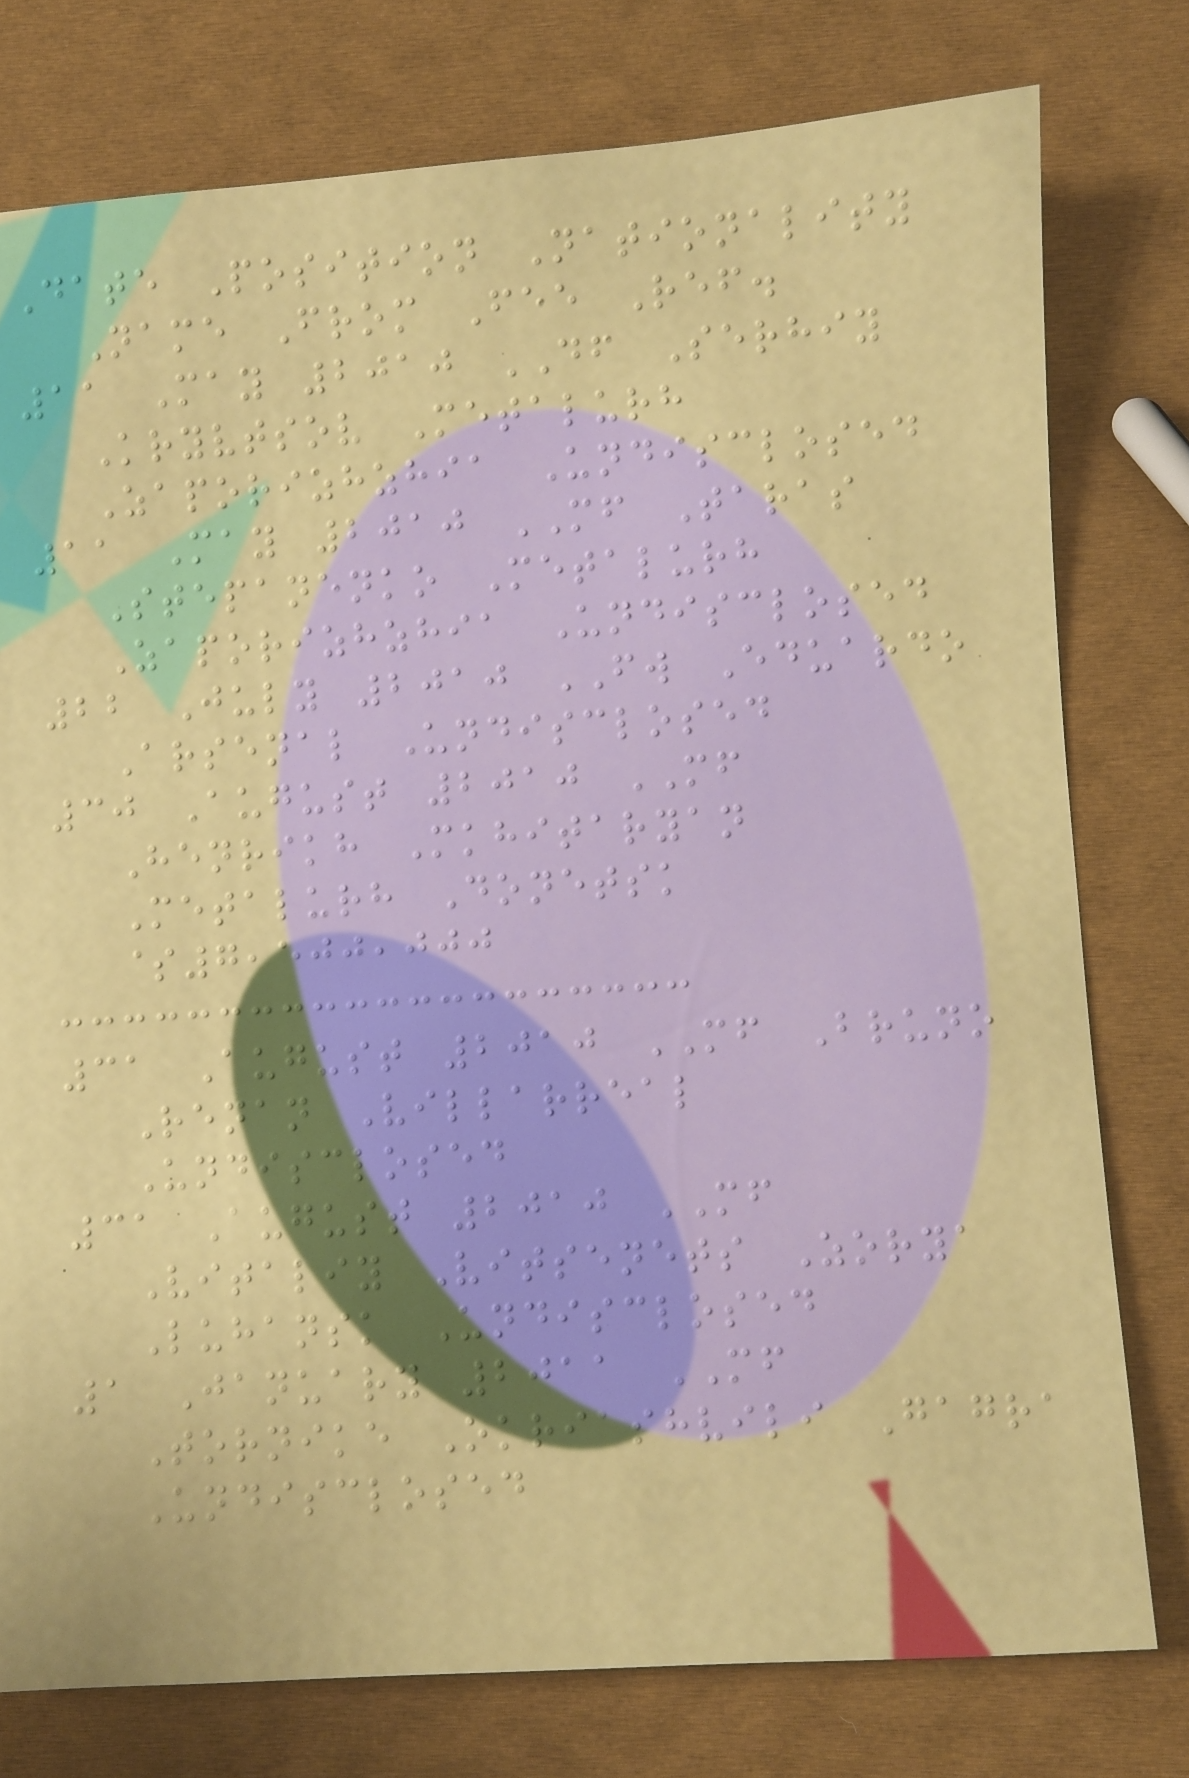Date Position Nationality
Name From Fee Ref.
11 May 2010 DF Serhiy
Kryvtsov Metalurh
Zaporizhzhia Undisclosed
11 May 2010 MF Taras
Stepanenko Metalurh
Zaporizhzhia Undisclosed
22 July 2010 FW Eduardo
Arsenal Undisclosed
30 August 2010 MF
Henrikh Mkhitaryan
Metalurh Donetsk
$7,500,000
31 August 2010 MF Bruno
Renan Villarreal
Undisclosed
31 August 2010 MF
Vitaliy Vitsenets Zorya
Luhansk Undisclosed
1 January 2011 MF
Tornike Okriashvili Gagra
Undisclosed
